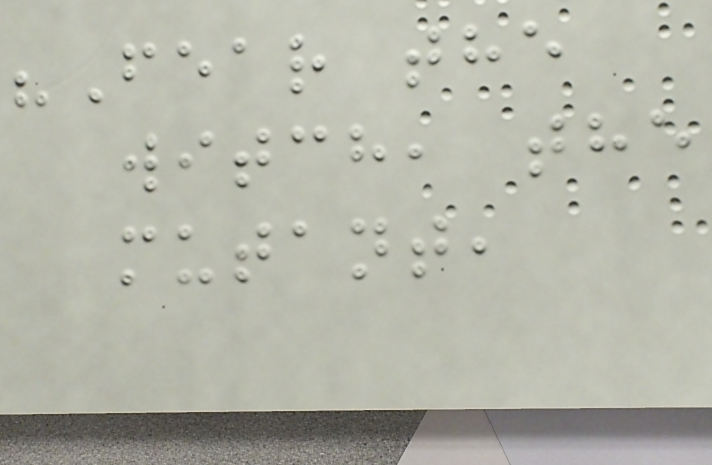"Fear the
witch, the
mutant,
